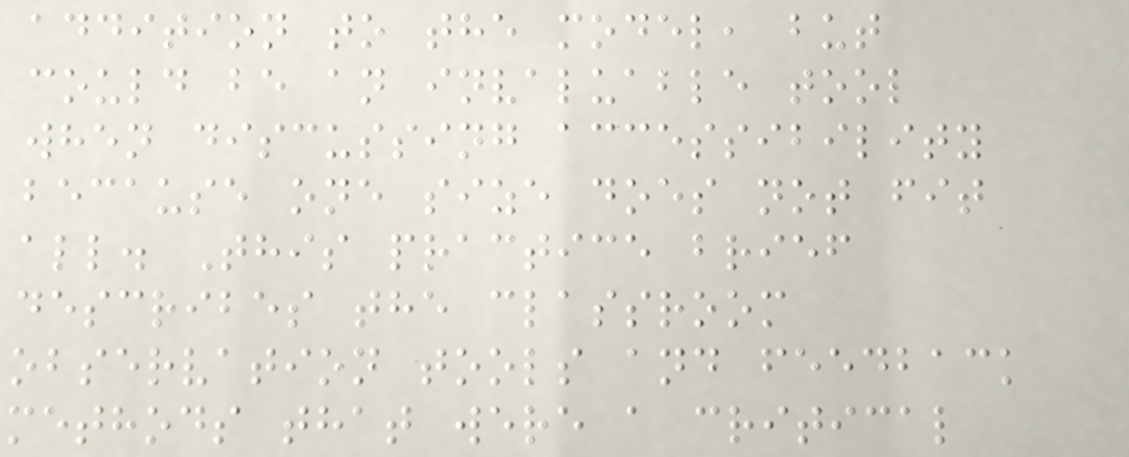addition to the model, but
could be an invaluable tool
when discussing accessibility
because one size does not fit
all. This practice brief
describes the classroom
observation tools and feedback
methods that were a critical
